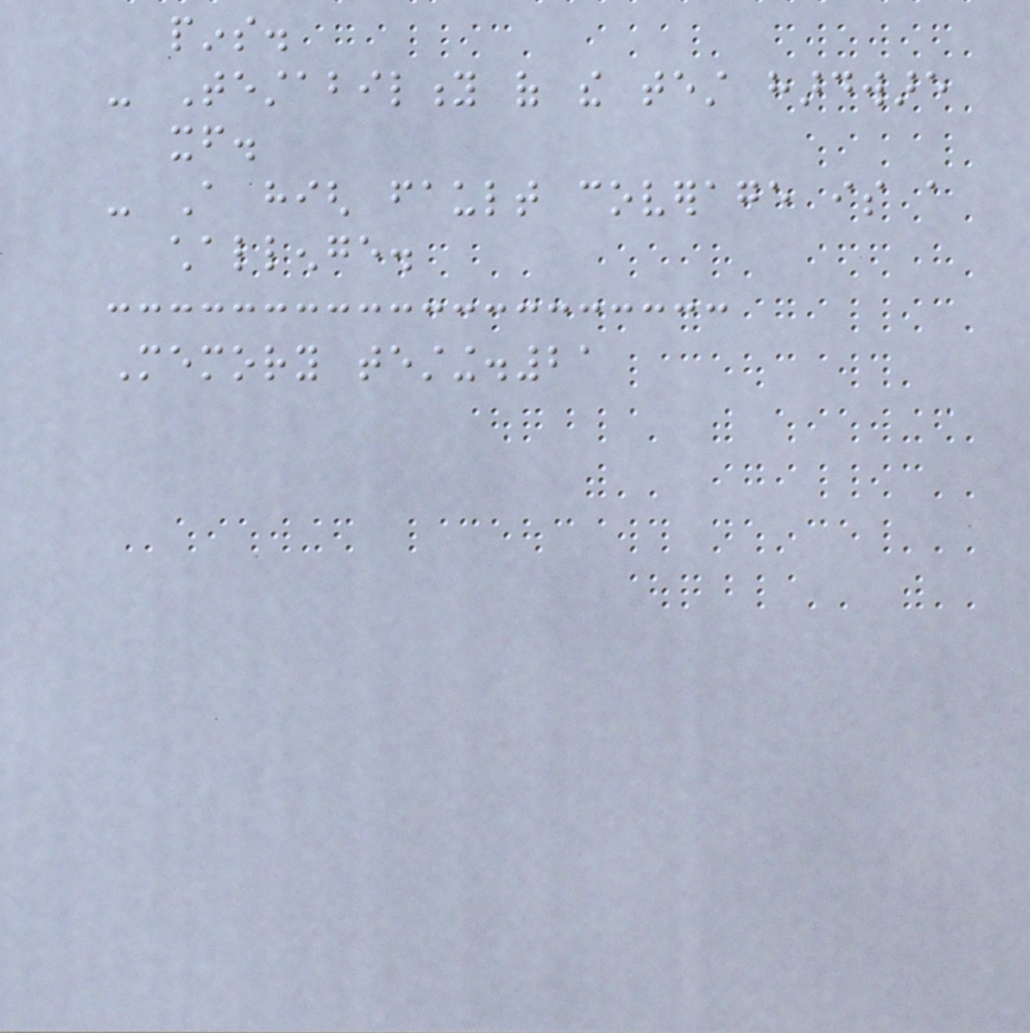pins.
- Testability of the test hardware
itself.
- A high fault coverage is a
challenge.
Memory testing.21
